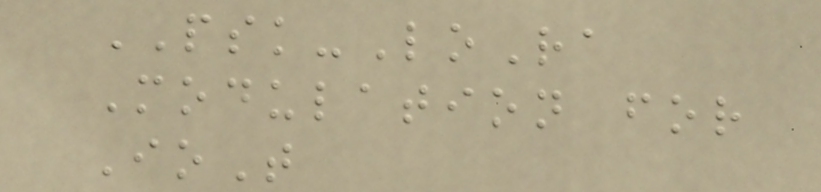PSK-LoRa
Modulation for
IoT
